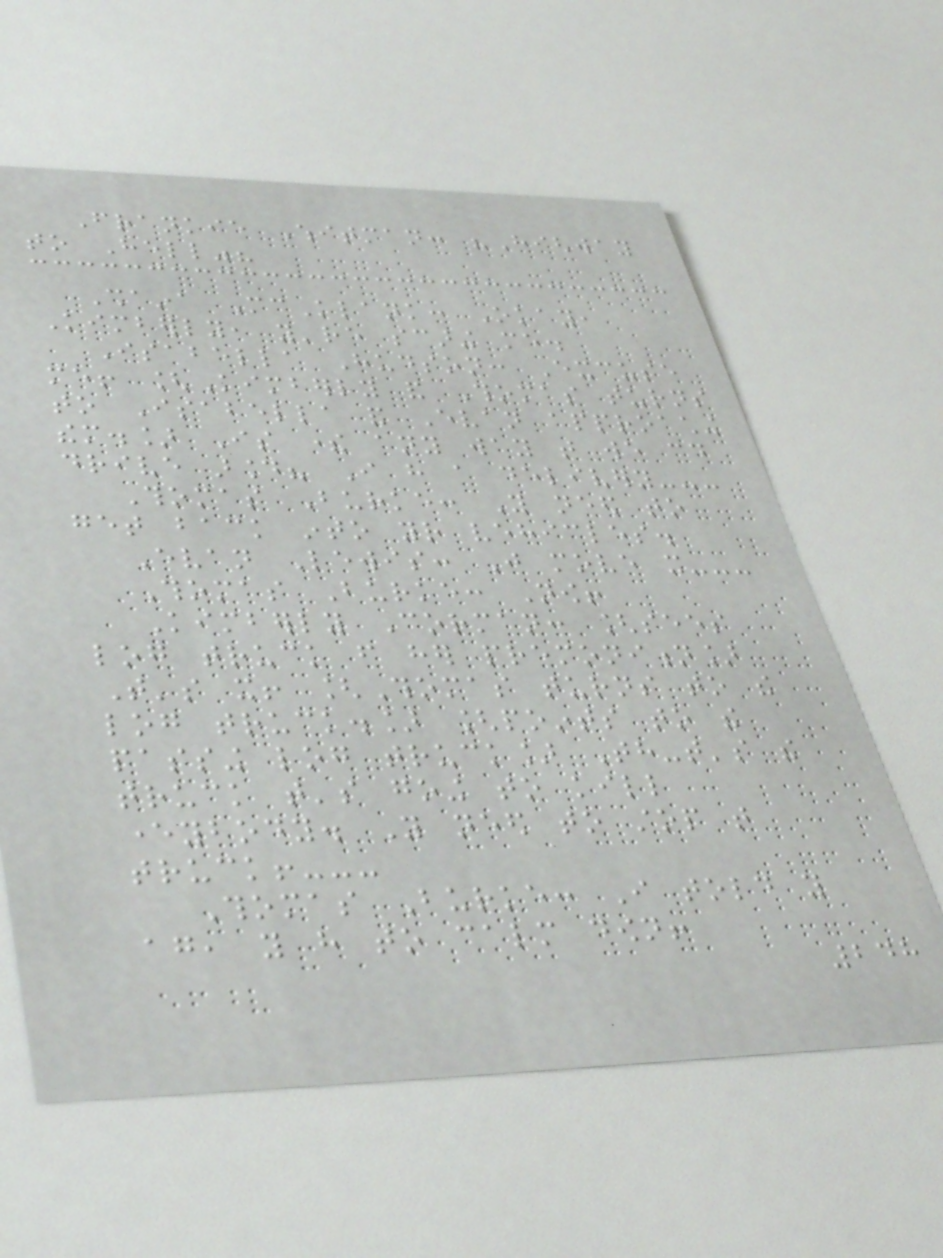Frankie Whitman: "Highway
to Hell"?
Shaina McKlank: Okay,
Kimberly, you're scaring me.
Isabella Hudson: Excuse
me! [Kimberly and Thomas turns
to Isabella and Evan approaching
them.] Is there any way that we could
drive around? I have a delivery---
Thomas Burke: You need to
get back into your vehicles.
Evan Lewis: Just move it---
Thomas Burke: Now!
Kimberly Corman: [sees
log truck from her premonition]
That's it! [Thomas turns to the
log truck.] [points to the
passing log truck] Th-that's the
truck that's going to kill
everybody. You need to stop that
truck!---
Thomas Burke: I told you
again, you have to calm down!
248
